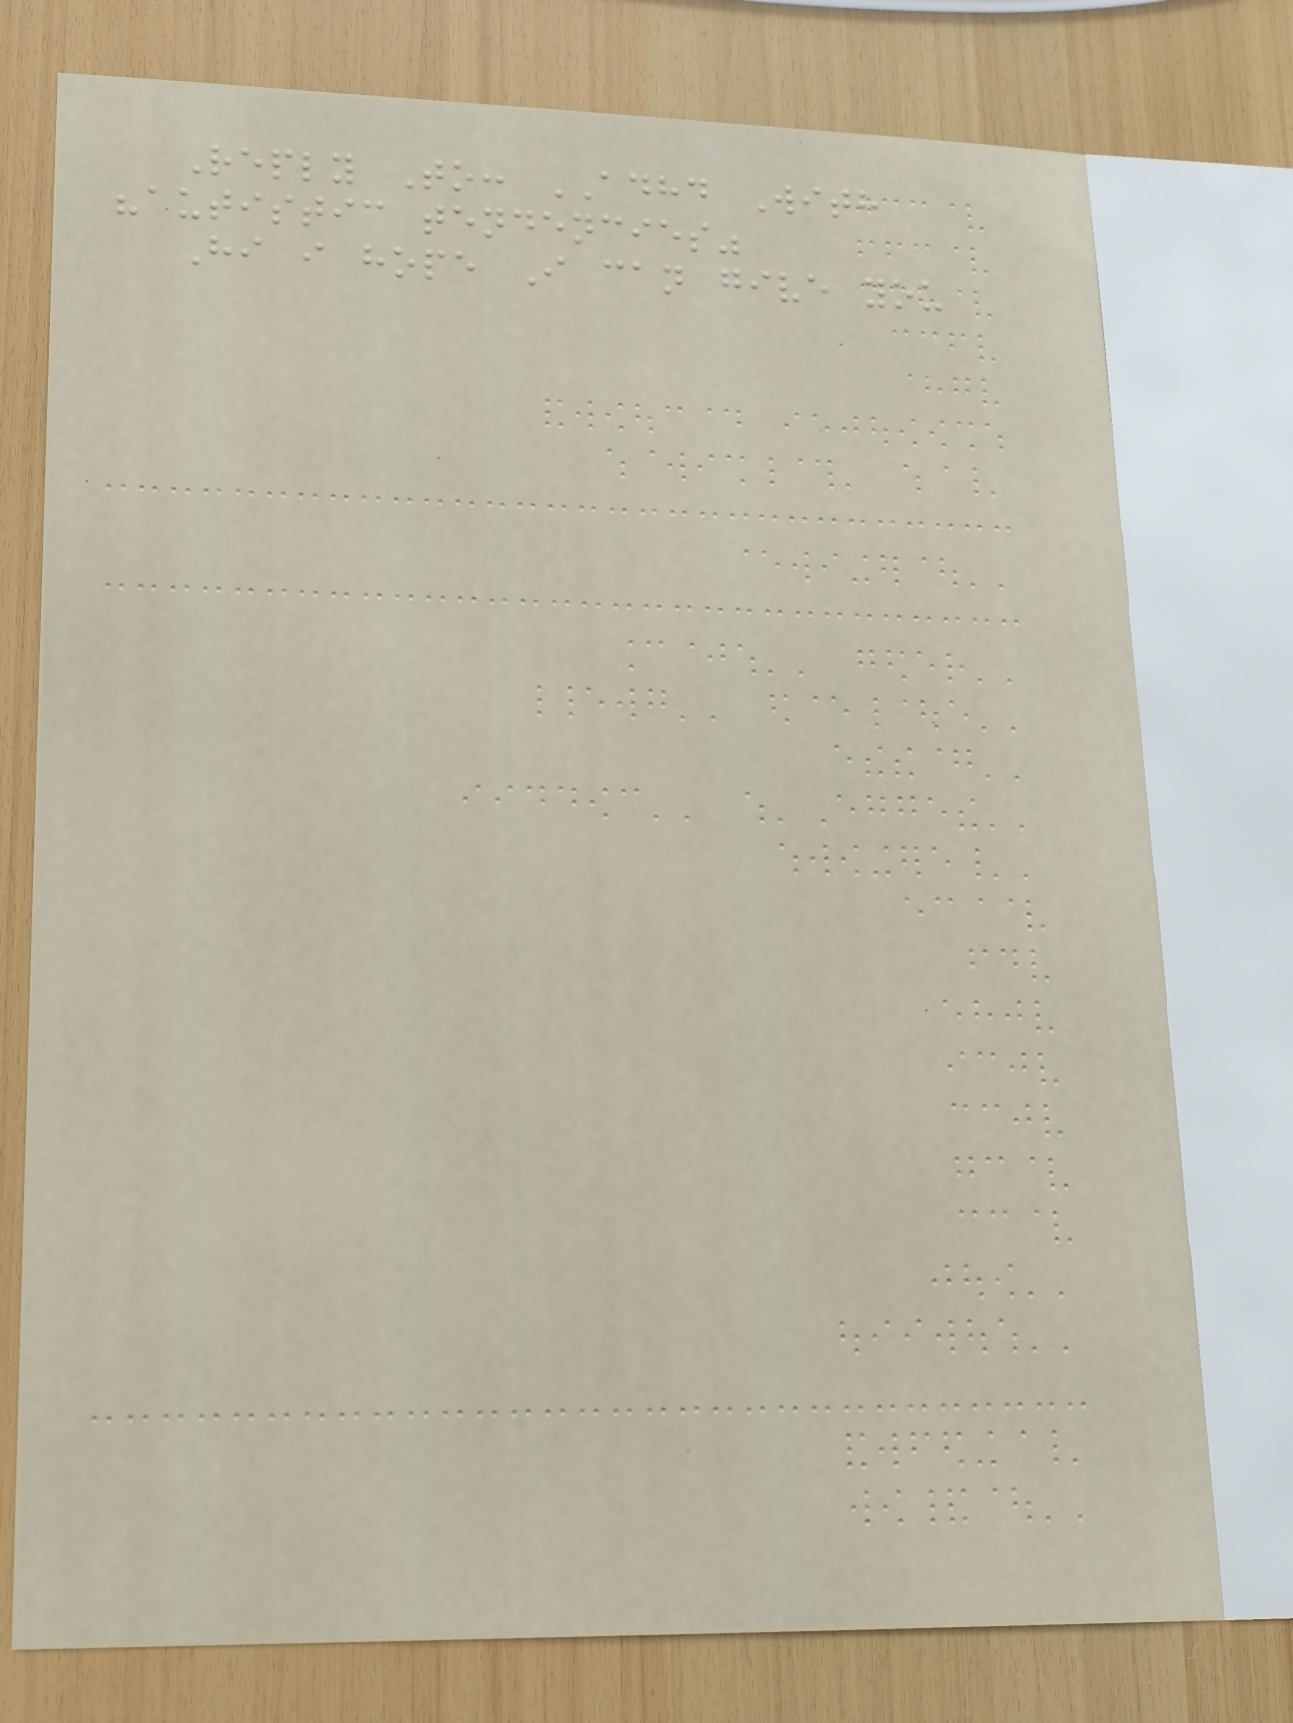Reply To: ADHD With
"autistic tendencies"
Hi i hope I can give you
